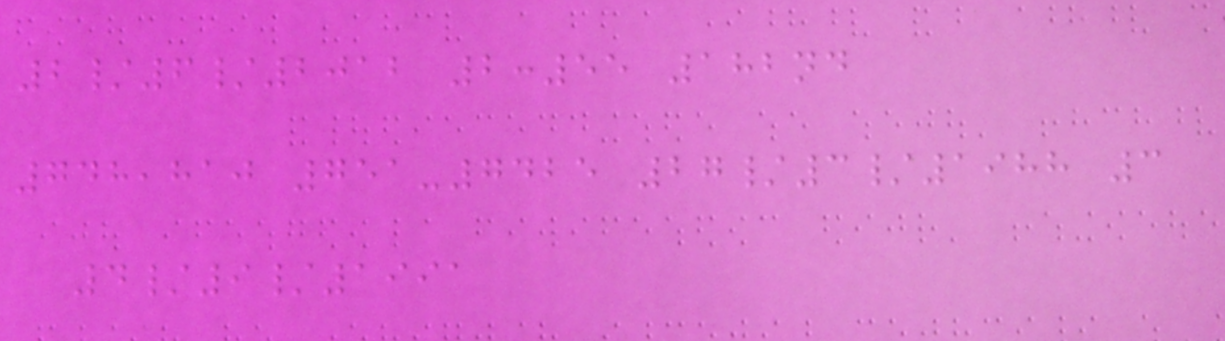2/6/2012 2:55 182nd
748,810 751-7425 27/3/1988 3
4/9/1991
